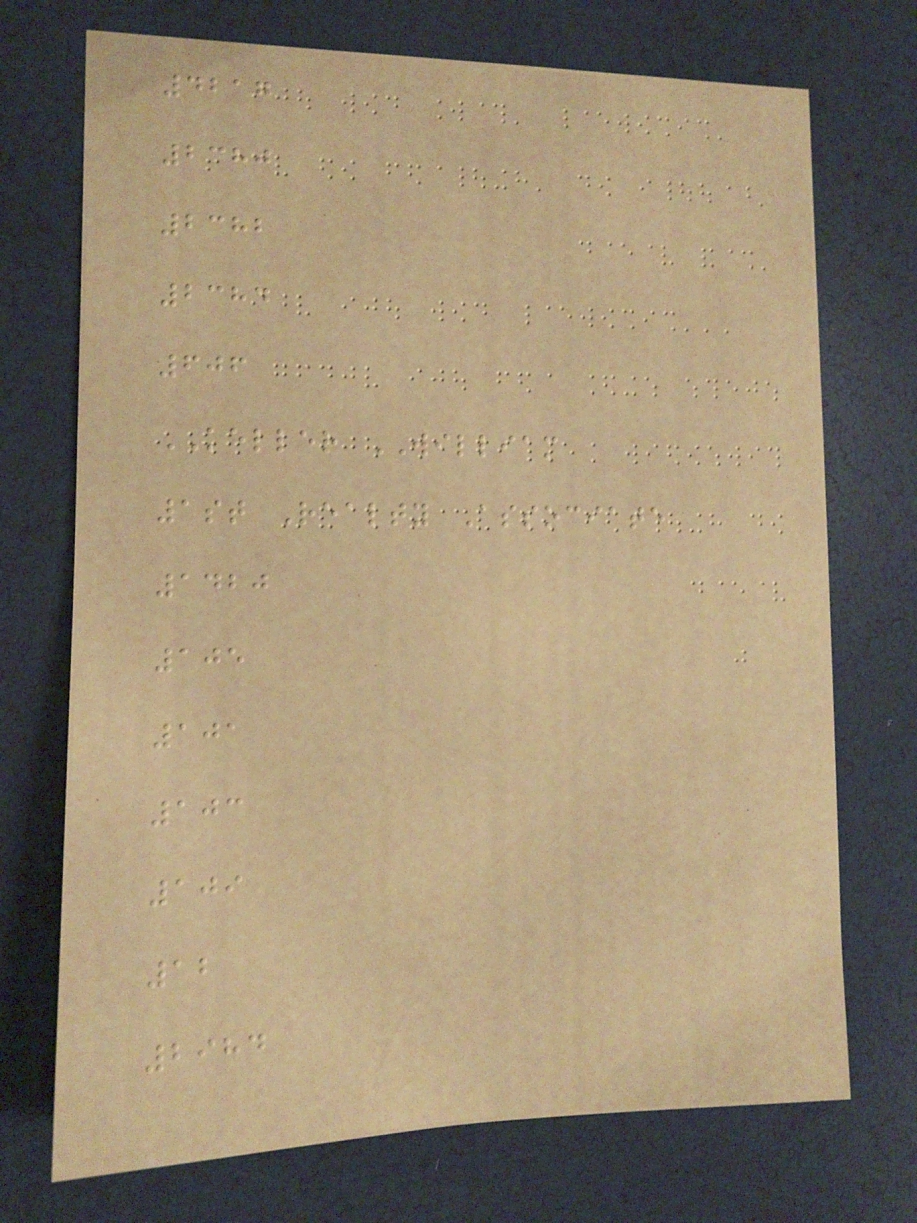4217
2380
2382
2384
606
KELLER WILLIAM
1st Realty Associate
1420
105
101
103
109
12
2984
